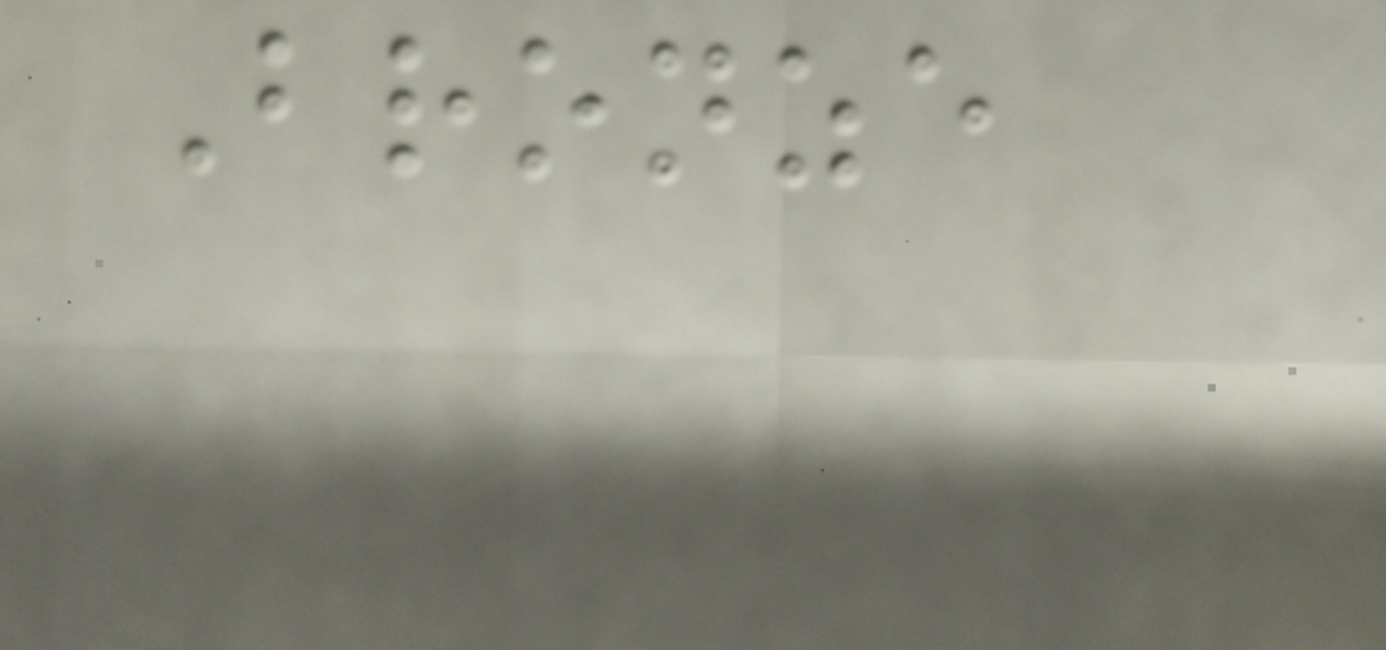Bronze
